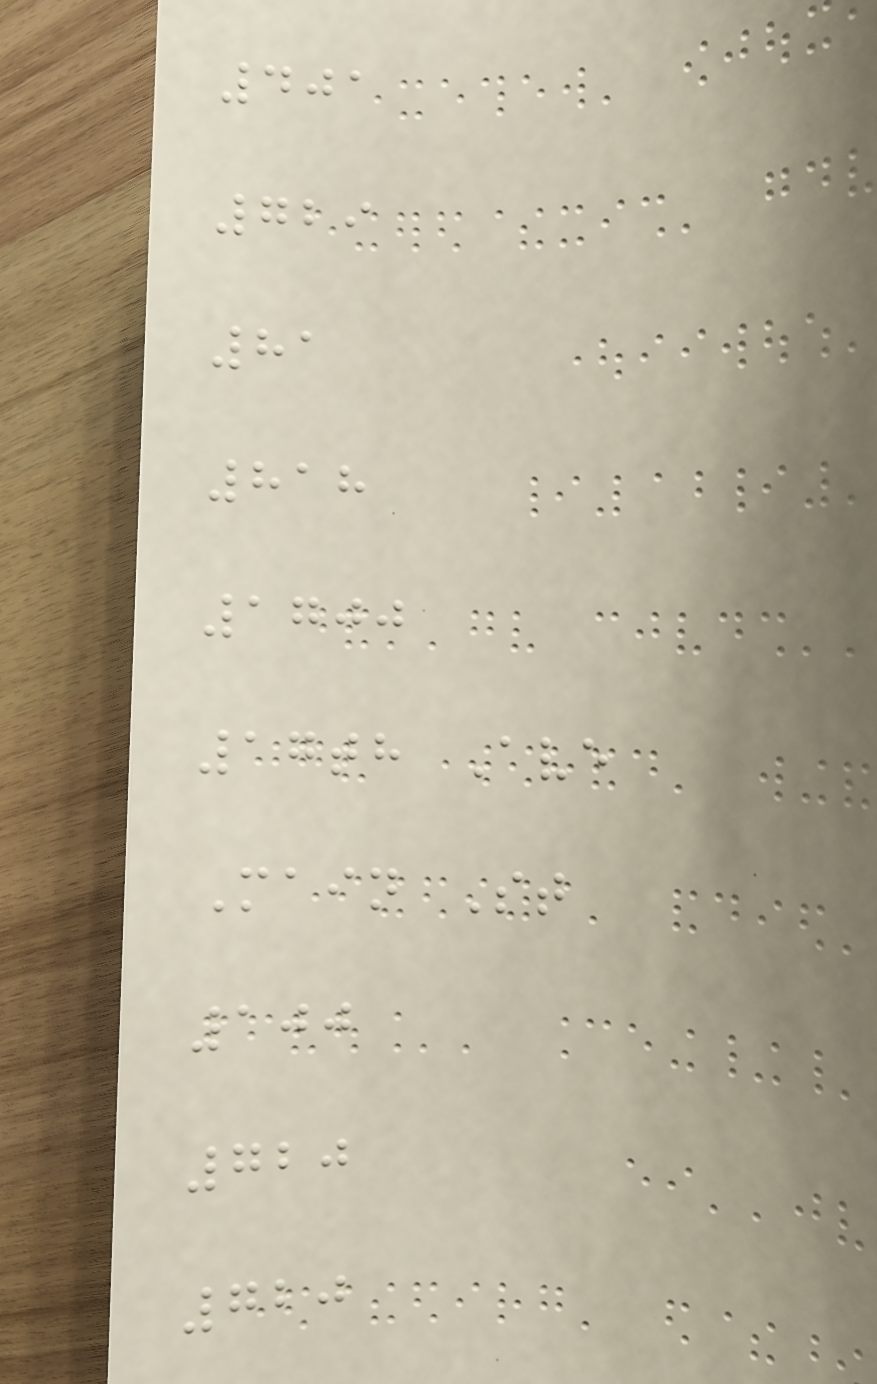401
729
81
818
1700
17th Ave
Main St
100
720
720
